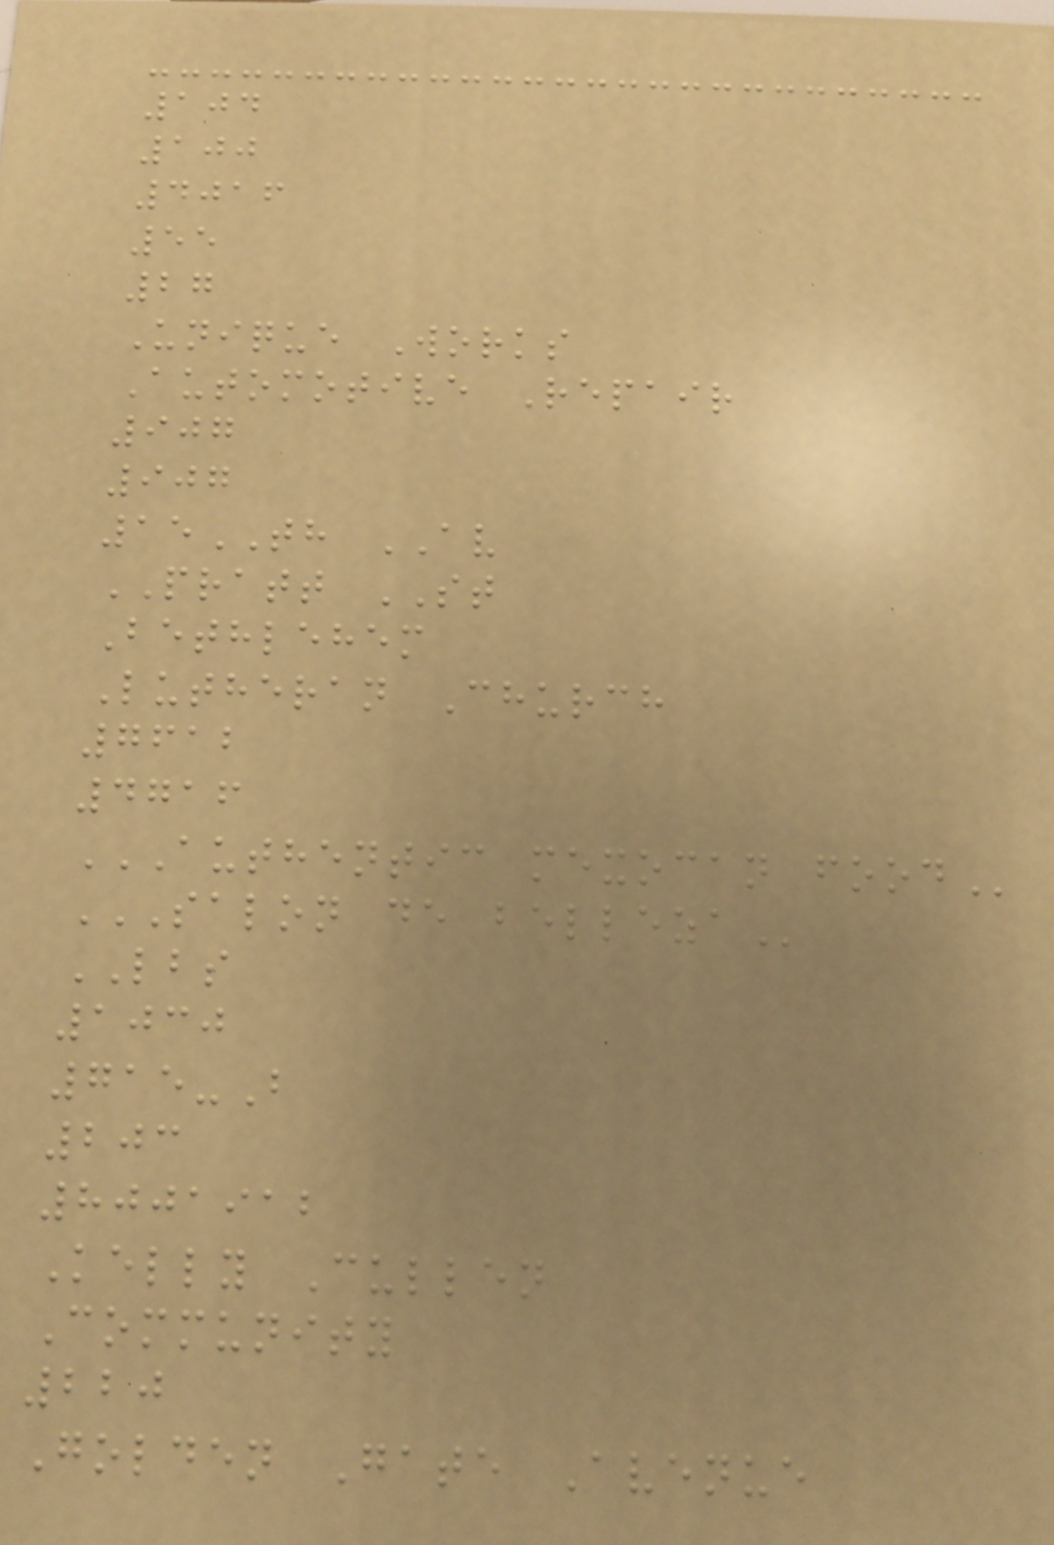104
100
4016
55
27
Unique Works
Automotive Repair
907
907
15TH AV
PRATT ST
Bethlehem
Lutheran Church
7612
4716
AUTHENTIC MEXOCAN FOOD
SALON DE BELLEZA
LBS
1030
715-B
203
8001912
Kelly Cullen
Community
220
Golden Gate Avenue
